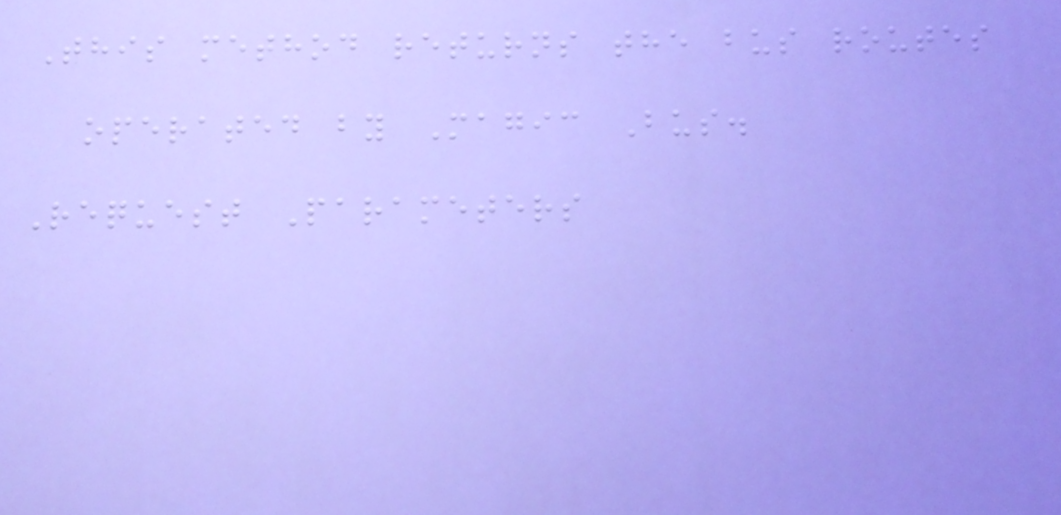This method returns the bus routes
operated by Magic Bus.
Request Parameters
